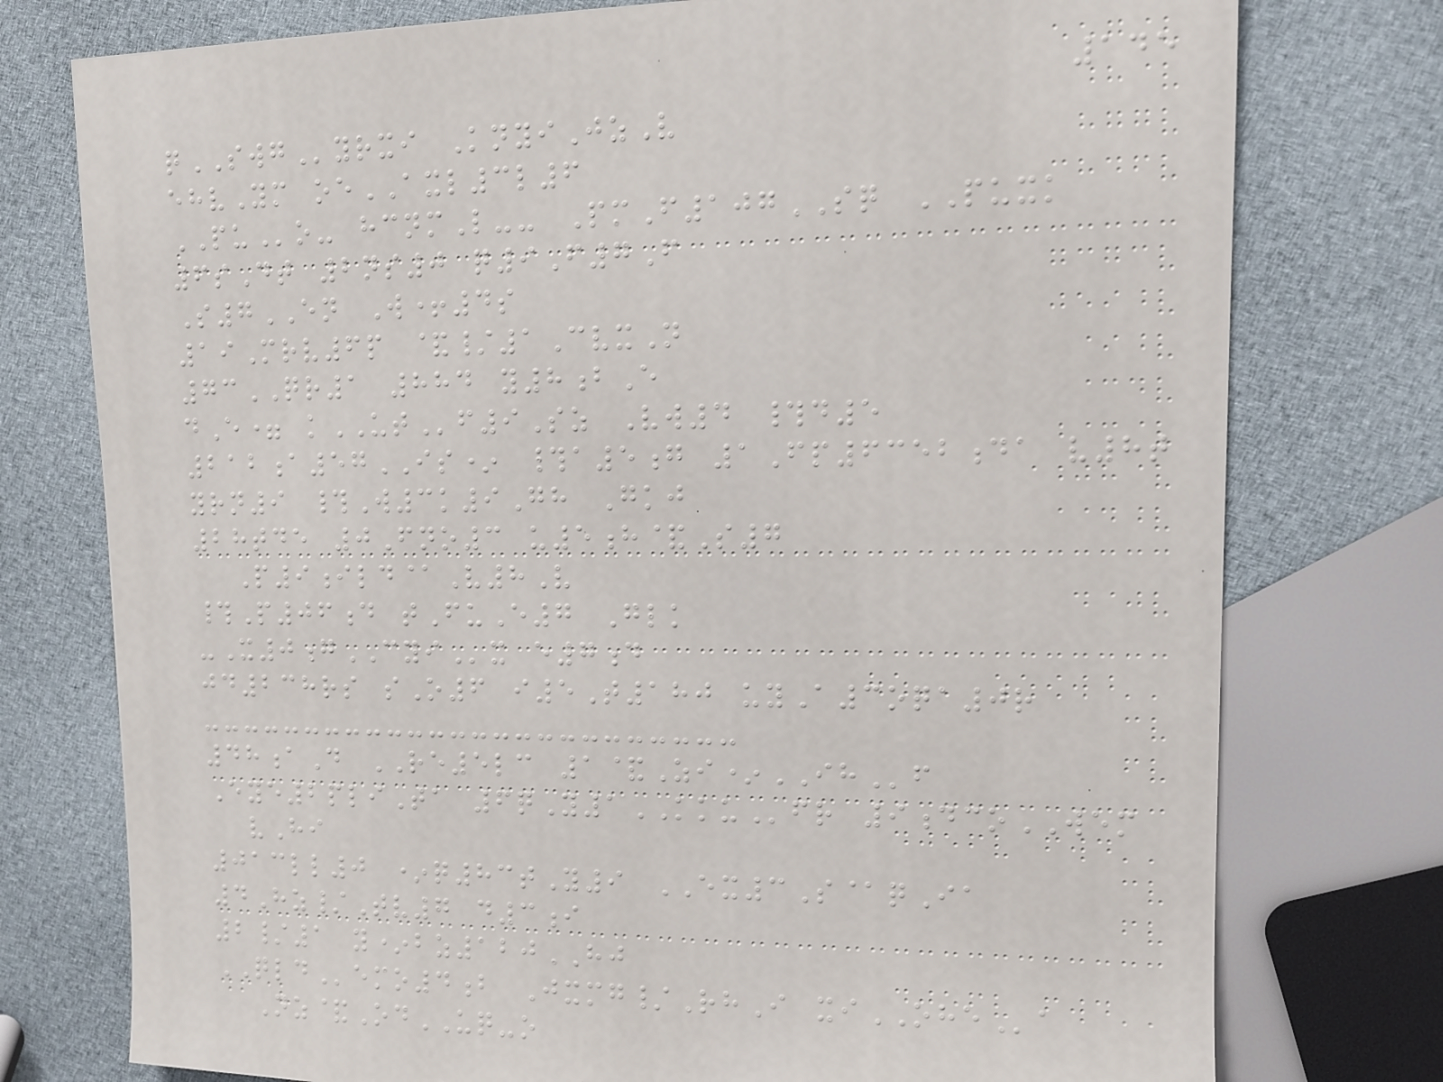145
qSWGyrxi KnyiJzV
ehvYm oeAXL3l6
PUo- hcnmL-- PmF107SQ PUXK
6sDt 2ns0 q9F7F
S7EN W+4s
19Mrv6p &/1CvxN
73QR1 884 y8bE
dE= kUTf9Sz Vw4 #d5
212a57IS* #a5g 1Fp6352da v8t
yrn9 #W3k9Gh Gkj
28tde 0Fno3 u5h&S7
P9ild@V8V
#P06d tFuE7 Glk
-X0gCYIx e7d
jd238rs sO6 i5T180 uyA3oqa0r
48aD RE5lc 1&Zi*IHf
Eye2pliTa 6qY1KKUfr 9dcoWEM
vHi
013ll0 *q83tY9 EX3S@qIa
4Hz/Tv7 d3i
2/1 y*bz120HJ
QLDemo4b Jxmg/RhI xiOHEa
Nz&OdUQ-o
